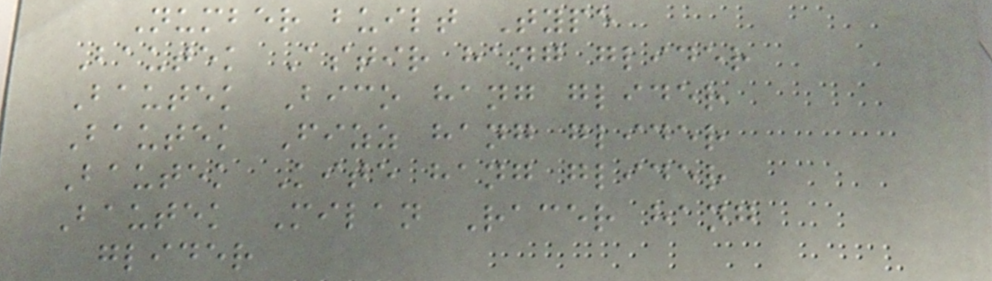Number built Type
Bautek Astir hang glider
Bautek Bico hang glider
Bautek Fizz hang glider
Bautek Kite hang glider
Bautek Milan Racer hang
glider
